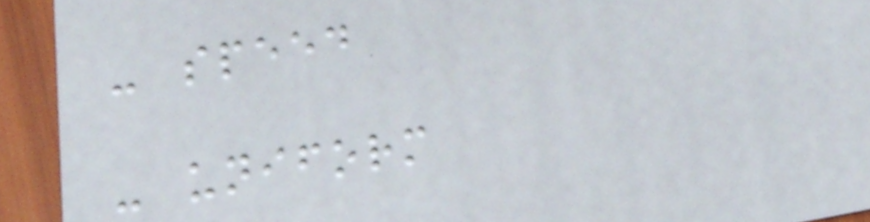- speed
- uniform
